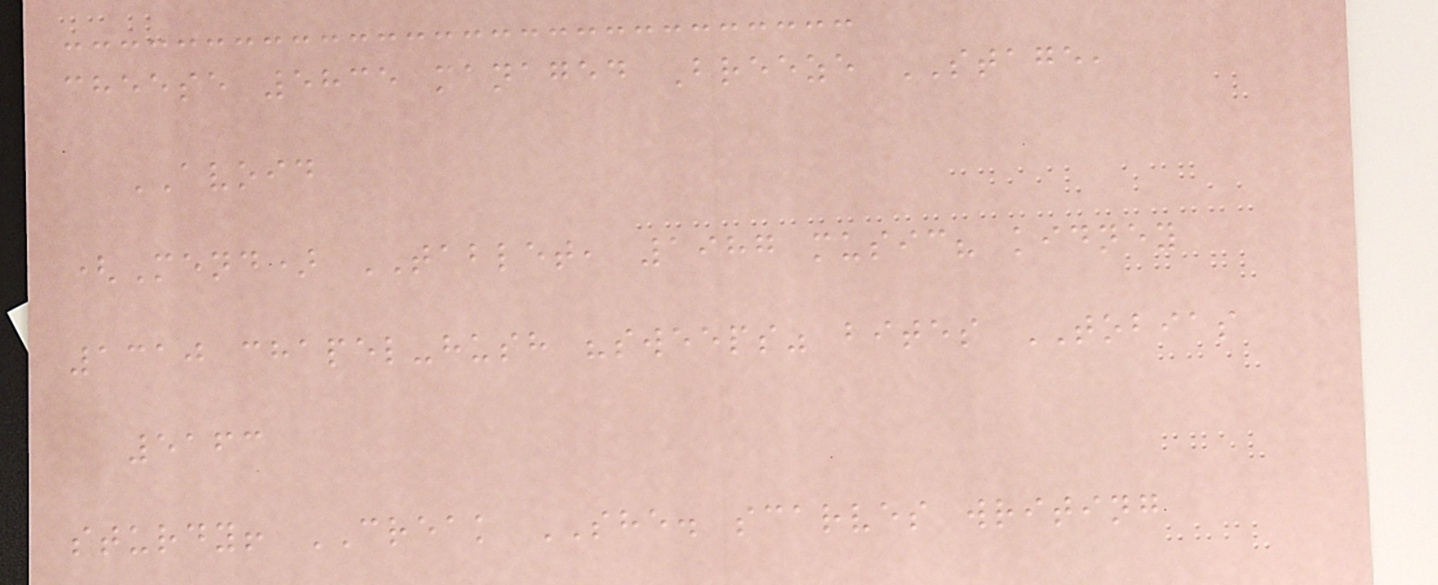cheese 5835 managed Breeze STAGE,
AVOID
(Mend) TABLET, 1987 music? kidney
1310 chapel-hush "sweeps" bites TOBIAS
5163
sturdy! CREAK SHE. scarves writing
